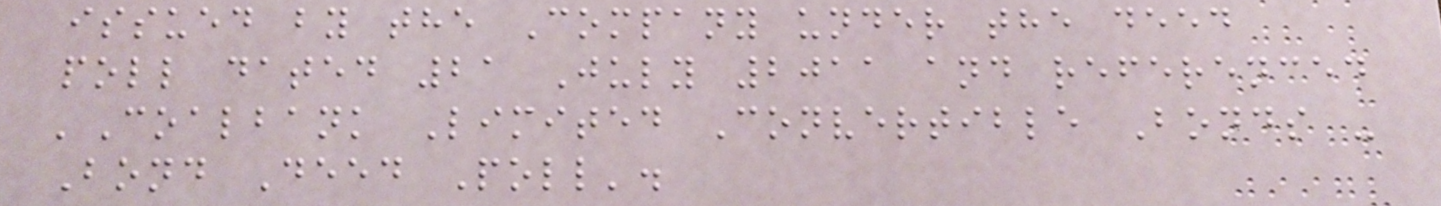issued by the Company under the deed
poll dated 21 July 2011 and referenced
'Coalbank Limited Convertible Bonds -
Bond Deed Poll'.
